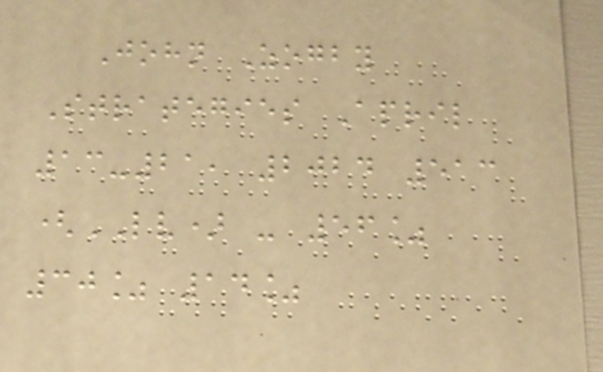John Zogby
Strategies April
13-21, 2024 513
(LV) - 56%
30% 14%
